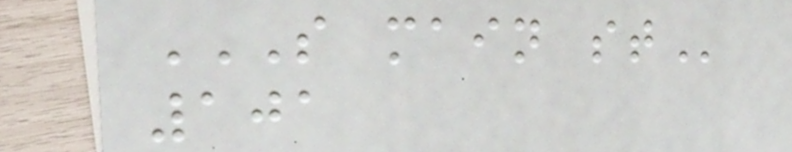S MAIN ST
101
